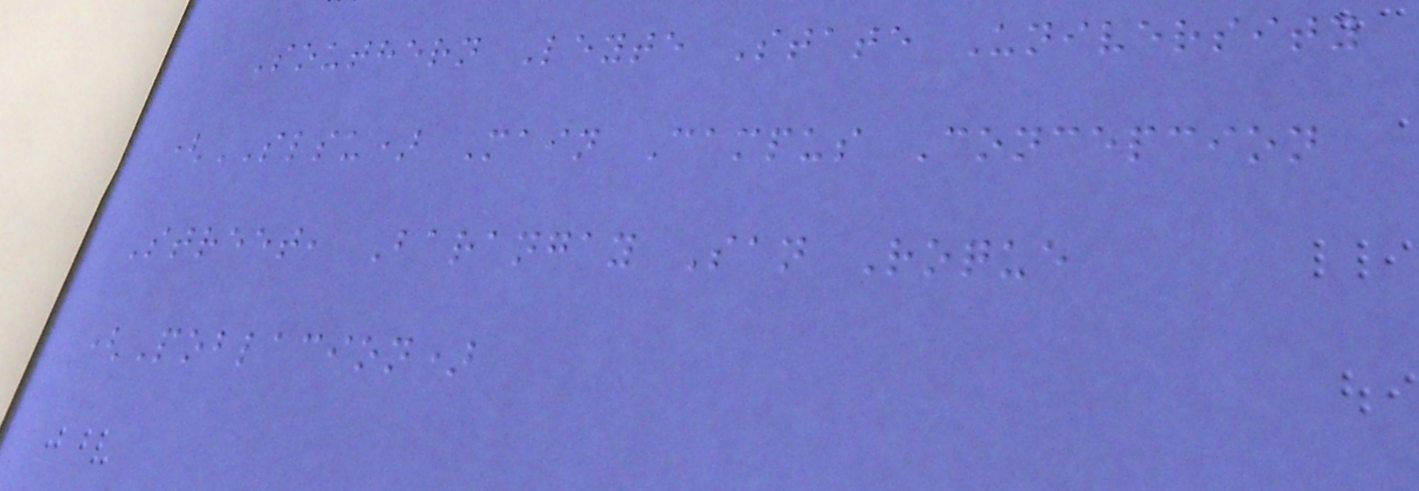Southern Leyte State University
(SLSU) Main Campus Concepcion
Street, Barangay San Roque
(Poblacion)
